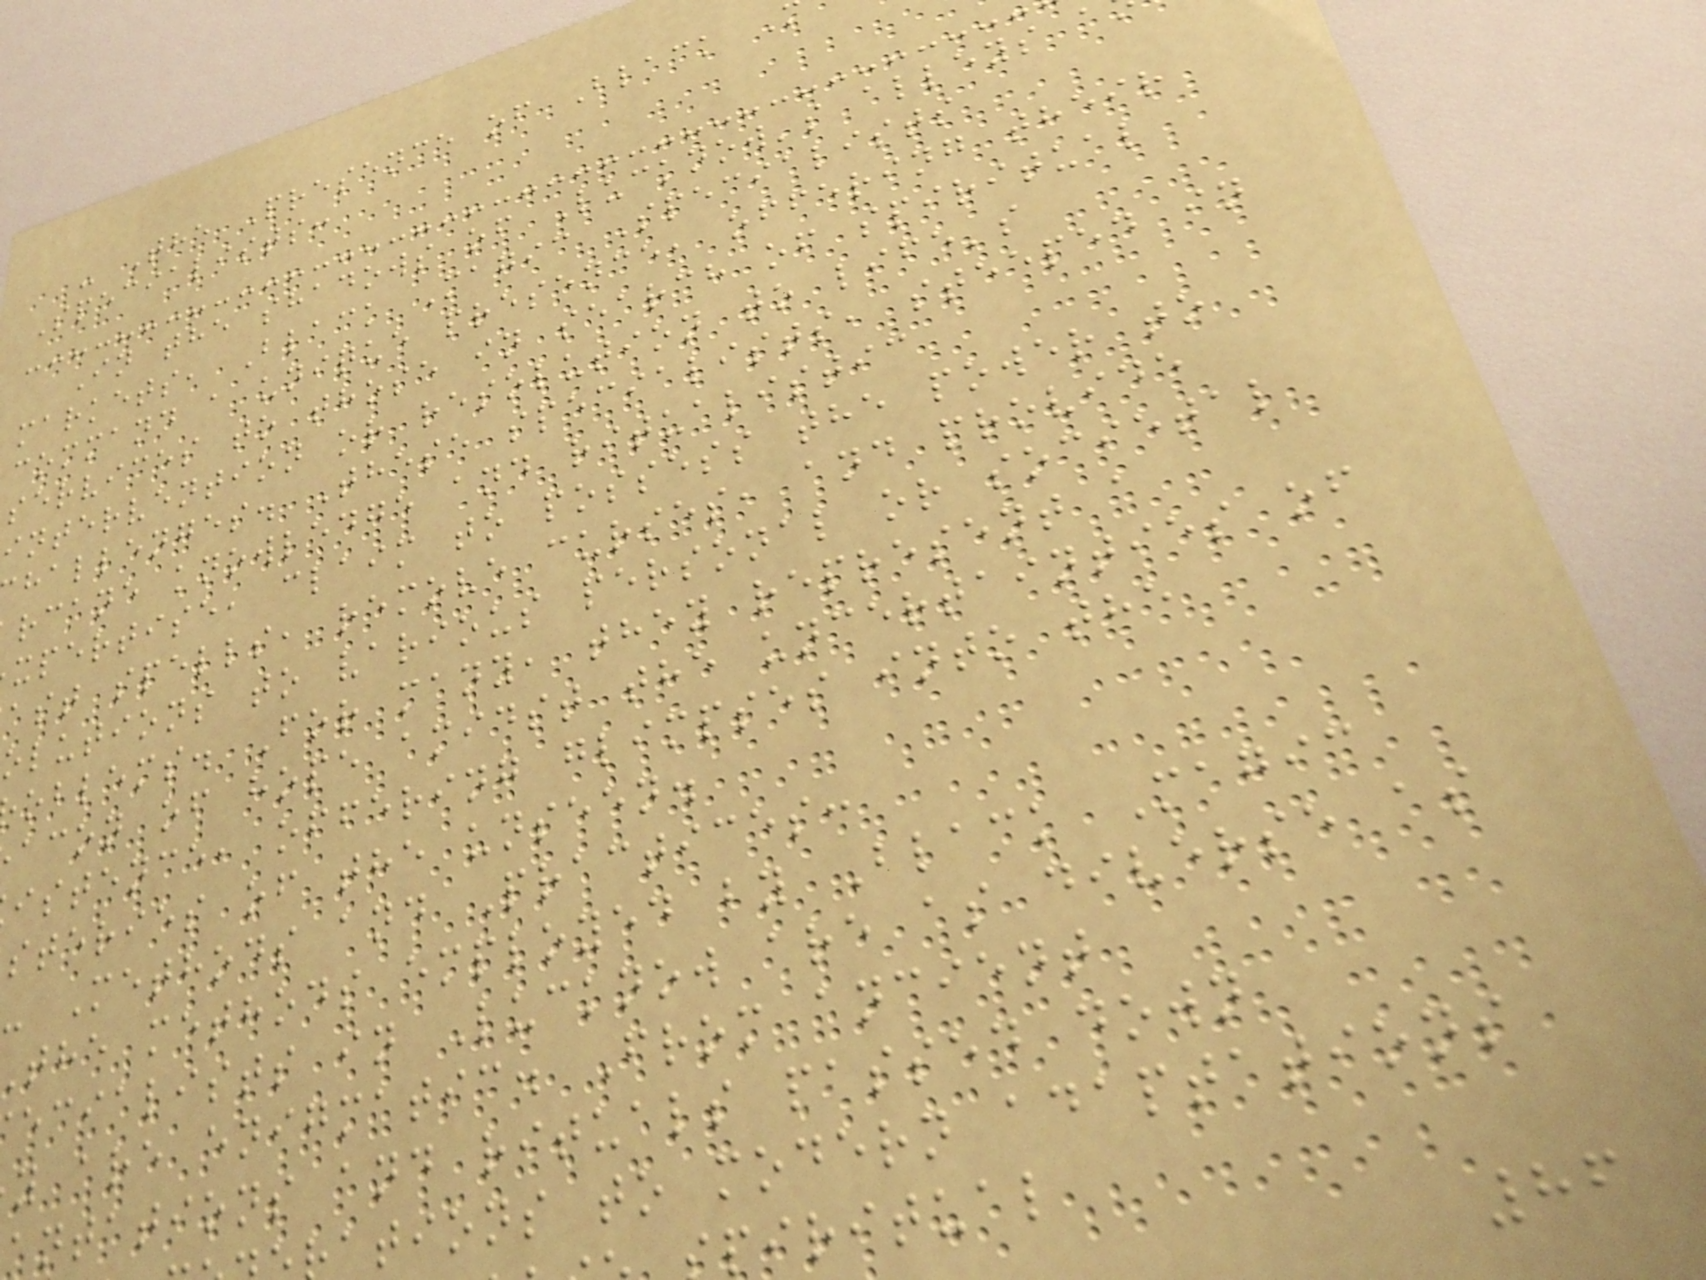- The Presence of Black
Specialists:
In the shadows of Lucknow's alleys a
markets, Black Magic Specialists
command a unique presence, offering their
services to those in search of spiritual
intervention or resolution to life's
hallenges. These specialists, steeped in
rcane knowledge and ritualistic
xpertise, claim to possess the power to
ast spells, remove curses, and provide
olutions to various personal or societal
oblems. For many, they represent a
acon of hope amidst the uncertainties of
istence, offering glimpses into the
steries of the unseen.
- Methods and Practices:
the methods employed by Black Magic
ecialists in Lucknow are as diverse as
y are enigmatic. From ancient
antations and rituals passed down
ations to modern adaptations
piritual
86
